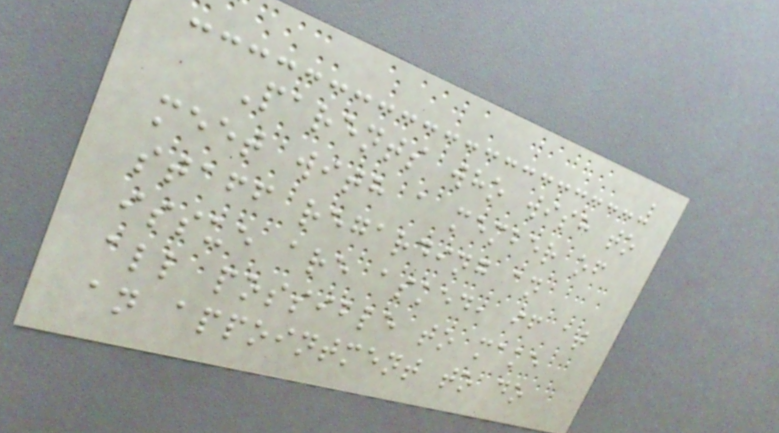Parents who wish to
meet with a member of
staff regarding an
issue are asked, if at
all possible to make
an appointment to do
